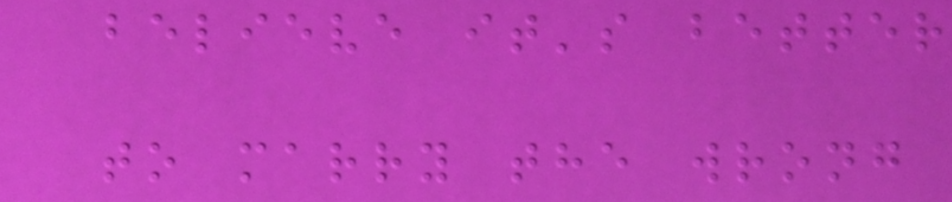believe it's better
to marry the wrong
